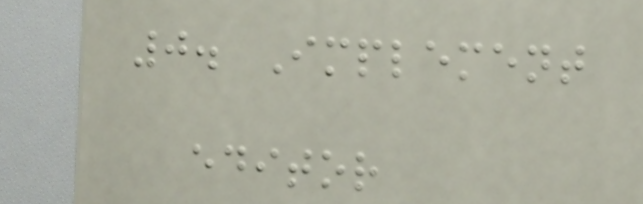0. Implement
editor
